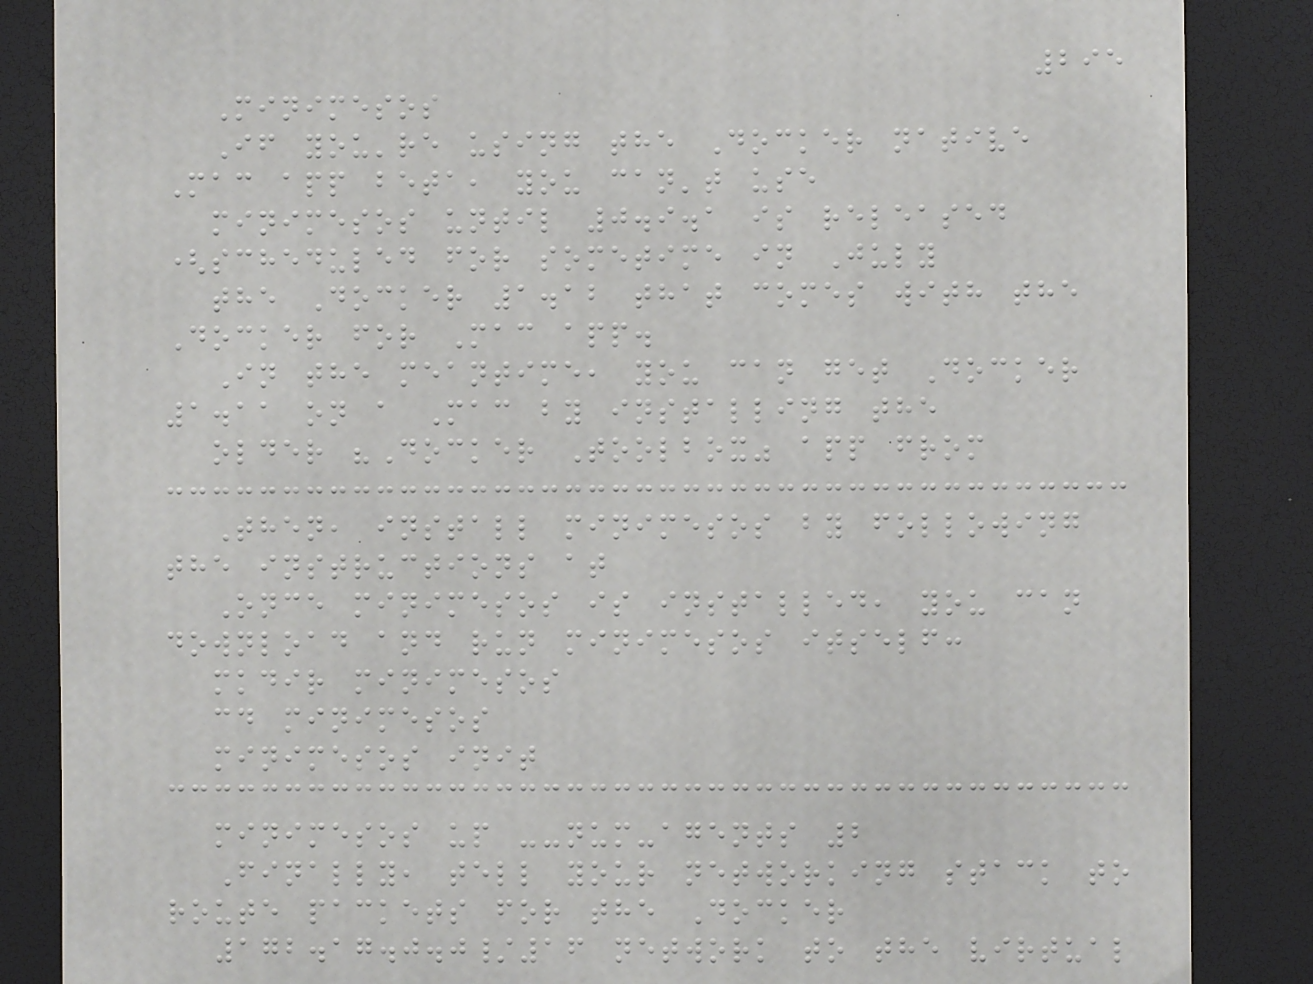295
Minimesos
If you're using the Docker native
Mac app beta, you can't use
minimesos until 0.9.1 is released
(scheduled for sometime in July
the Docker 1.12 that comes with the
Docker for Mac app.
In the meantime, you can get Docker
1.11 on a Mac by installing the
older "Docker Toolbox" app from
Then, install minimesos by following
the instructions at
Once minimesos is installed, you can
download and run minimesos itself:
mkdir minimesos
cd minimesos
minimesos init
minimesos up --num-agents 2
Finally, tell your networking stack to
route packets for the Docker
172.17.0.0/16 network to the virtual
